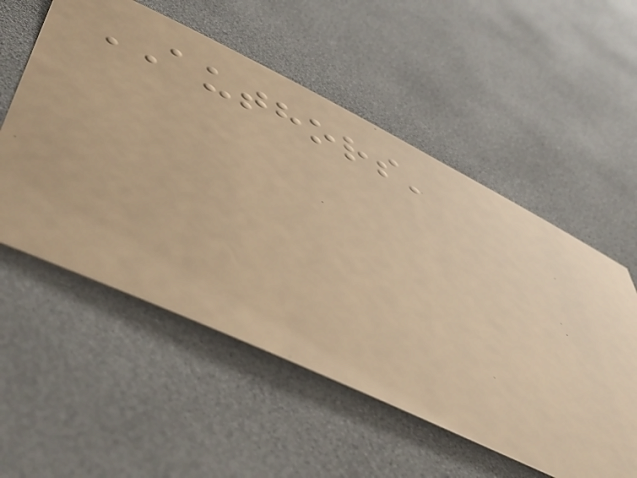AUTHORS'
